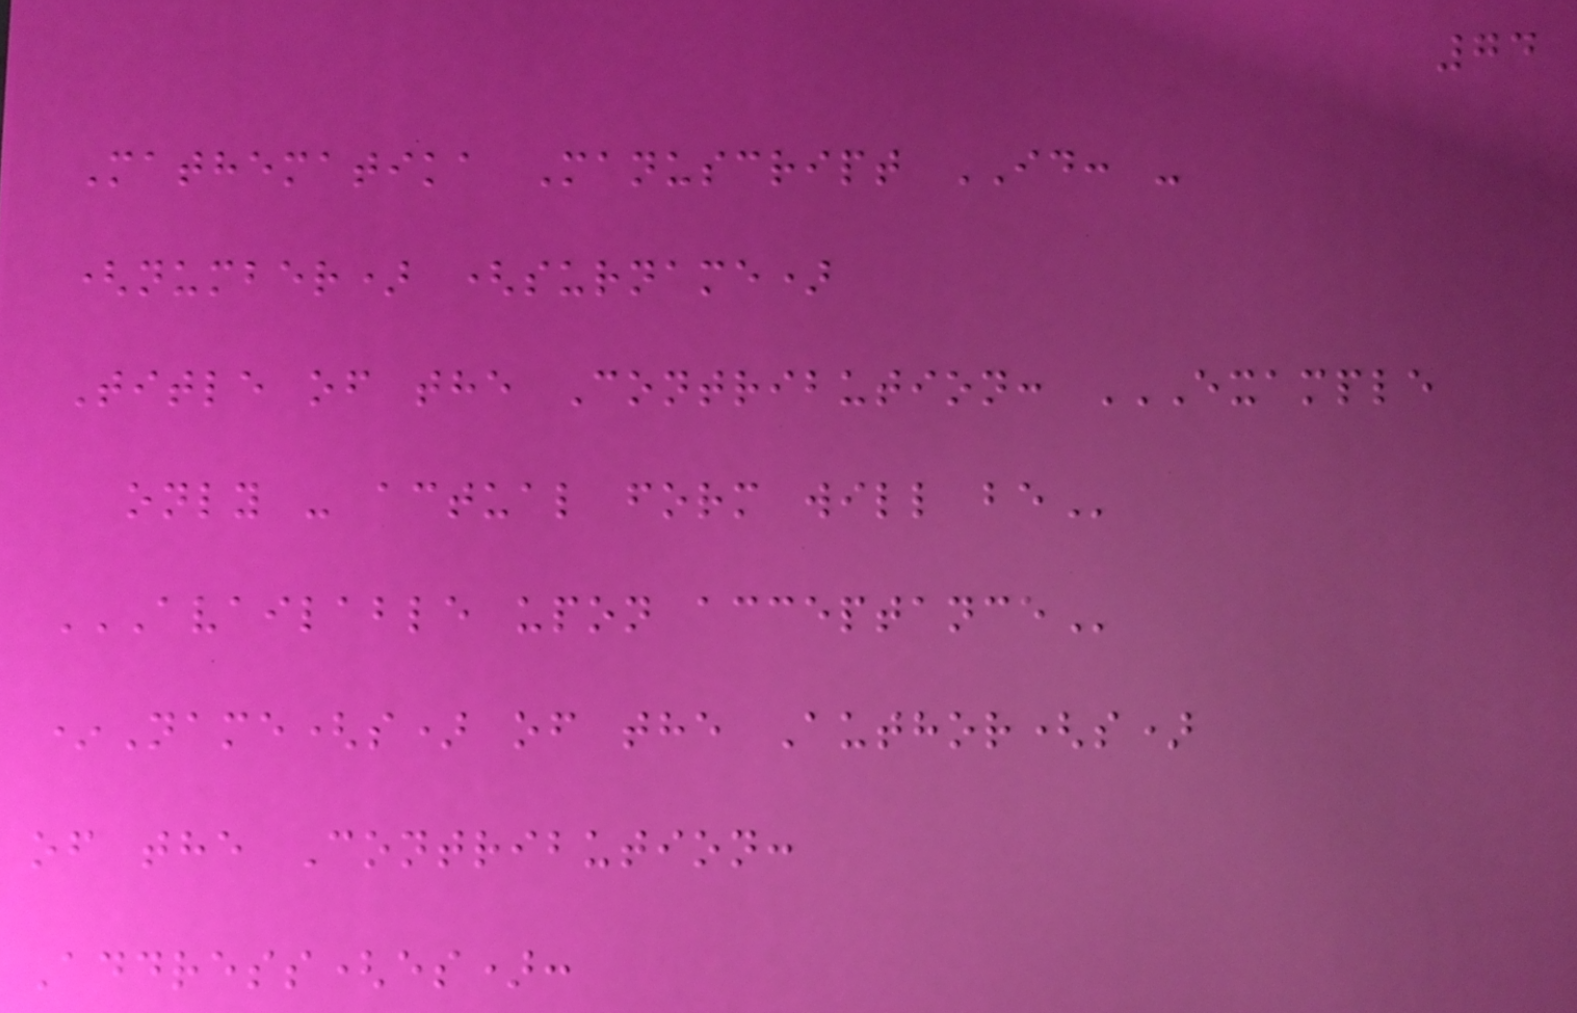74
Mathematika Manuscript ID: -
(number) (surname)
Title of the Contribution: EXAMPLE
ONLY - ACTUAL FORM WILL BE
AVAILABLE UPON ACCEPTANCE
*Name(s) of the Author(s)
of the Contribution:
Address(es):
